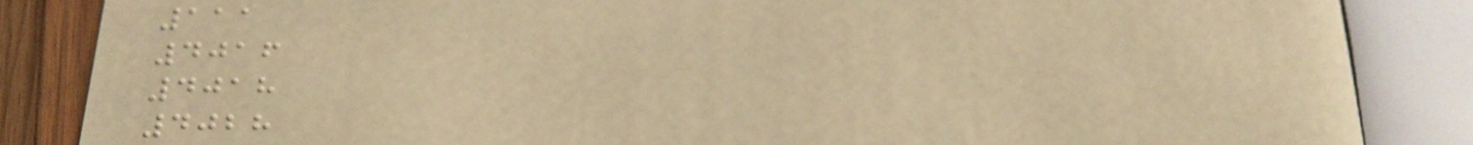111
4016
4018
4028
